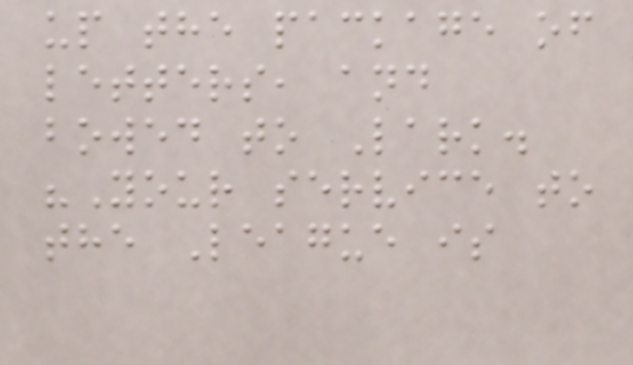up the package of
letters, and
bowed to Lark.
"Your service to
the League is
